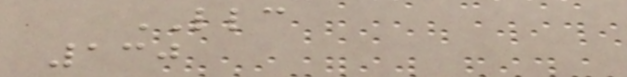LLC
130
